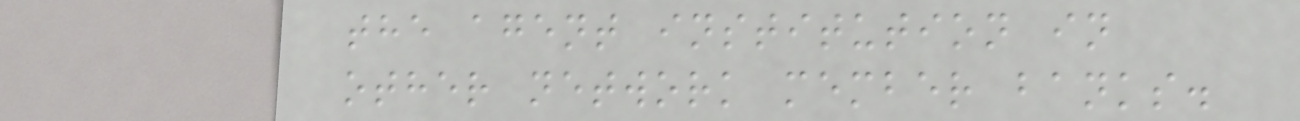the agent institution in
other network member banks.
